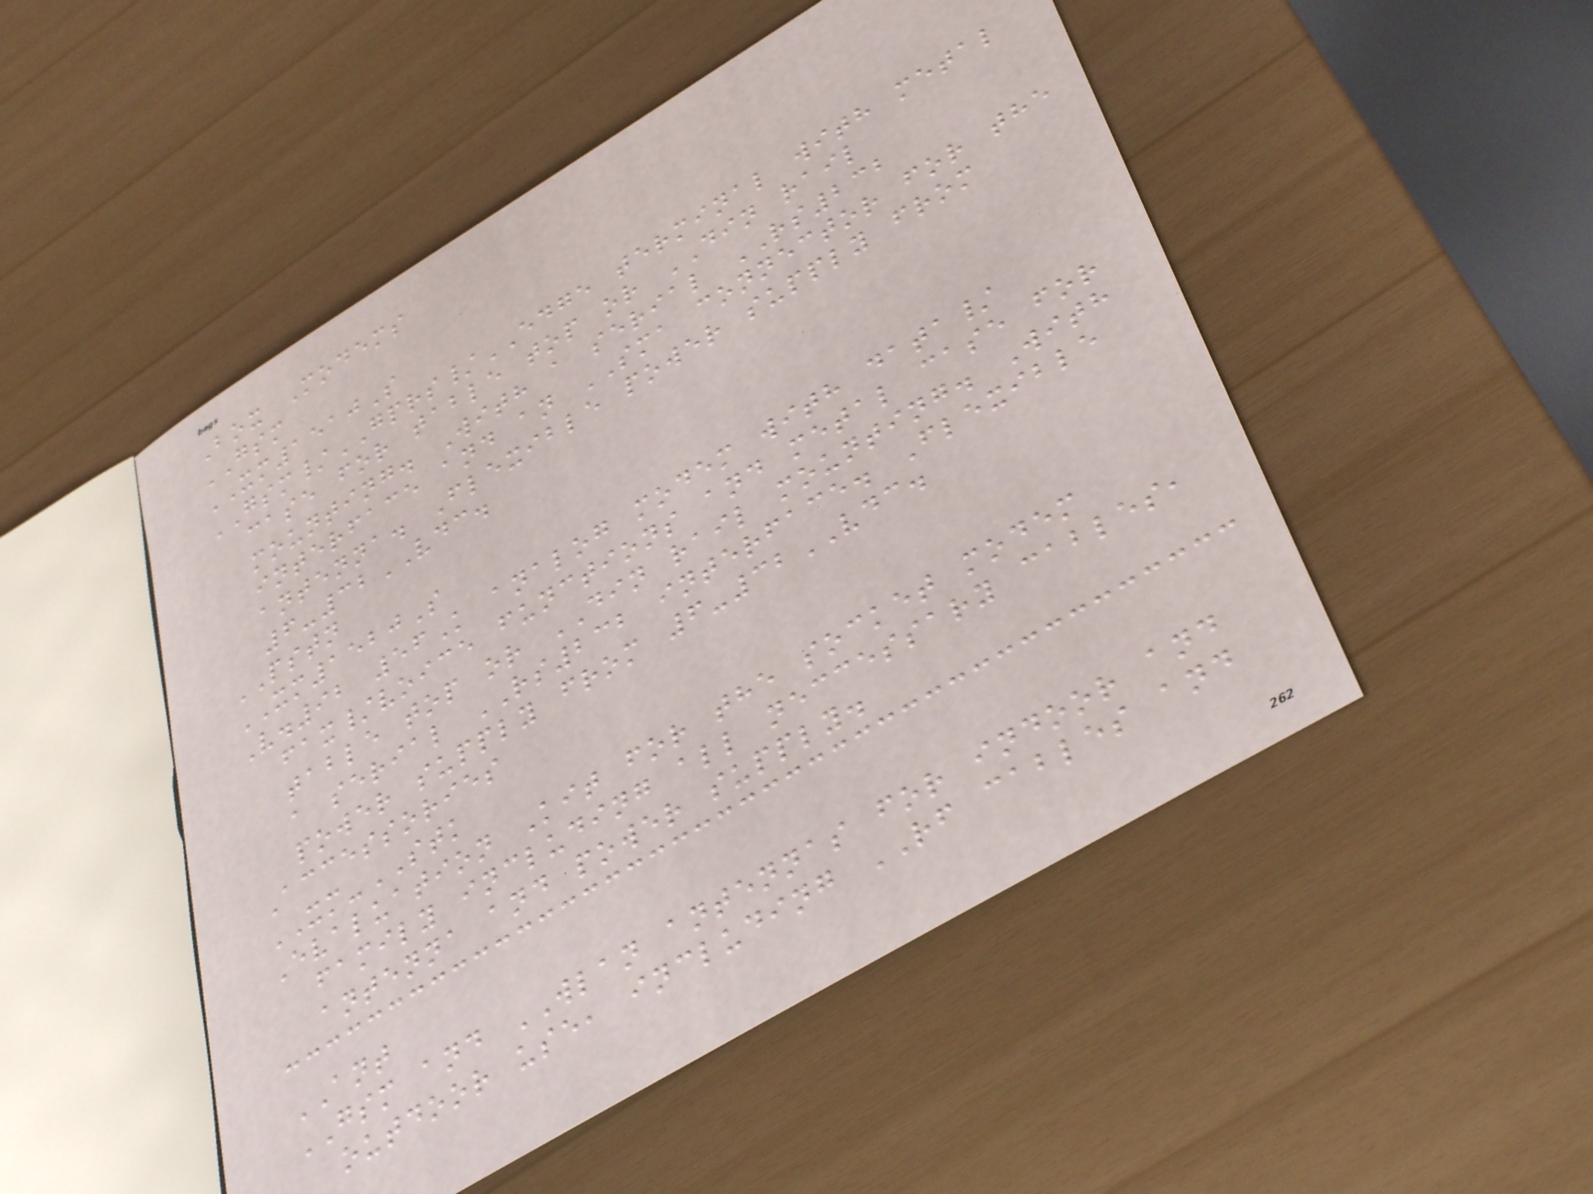Box Modems
GSM
XM1510S
GSM/GPRS/EDGE terminal with metal
case for table top or DIN rail
mounting. With a serial RS232
interface and an SMA connector for the
antenna. Flexible power supply from
6-32VDC.
PSTN
XM1520S
V.92 56K analog modem with data/
fax/voice functions and metal case for
table top or DIN rail mounting. With
a serial RS232 interface. Flexible
power supply from 6-32VDC.
Accessories
XM-STK
Evaluation Kit for the socket modem
family including all neccessary cables,
antenna and power supply.
ANT
GSM and WLAN antennas for indoor and
outdoor use, including RF cables and
